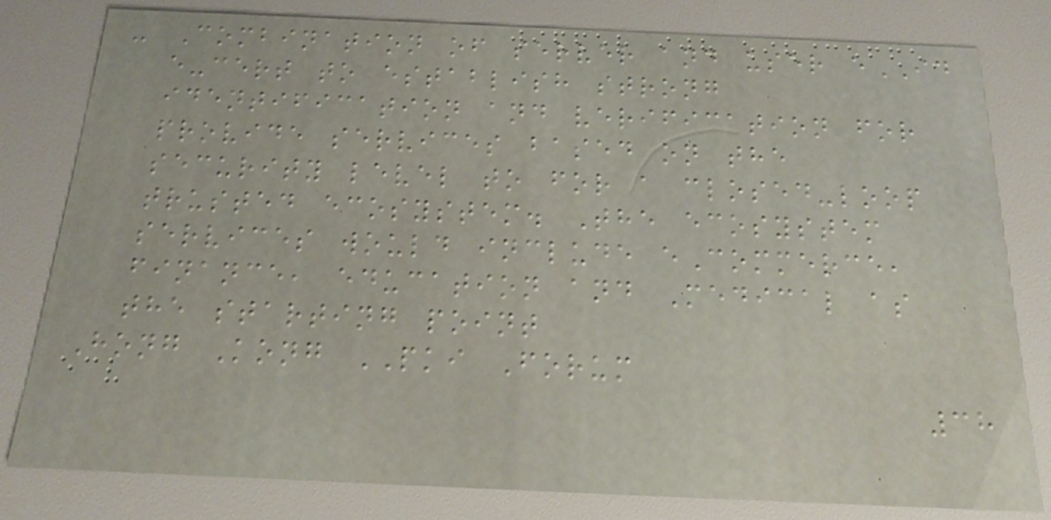- Combination of server and user eID
e-cert to establish strong
identification and verification for
provide services based on the
security level to for a closed-loop
trusted ecosystem. The ecosystem
services would include eCommerce,
finance, education and Medical as
the starting point
Hong Kong PKI Forum
38
